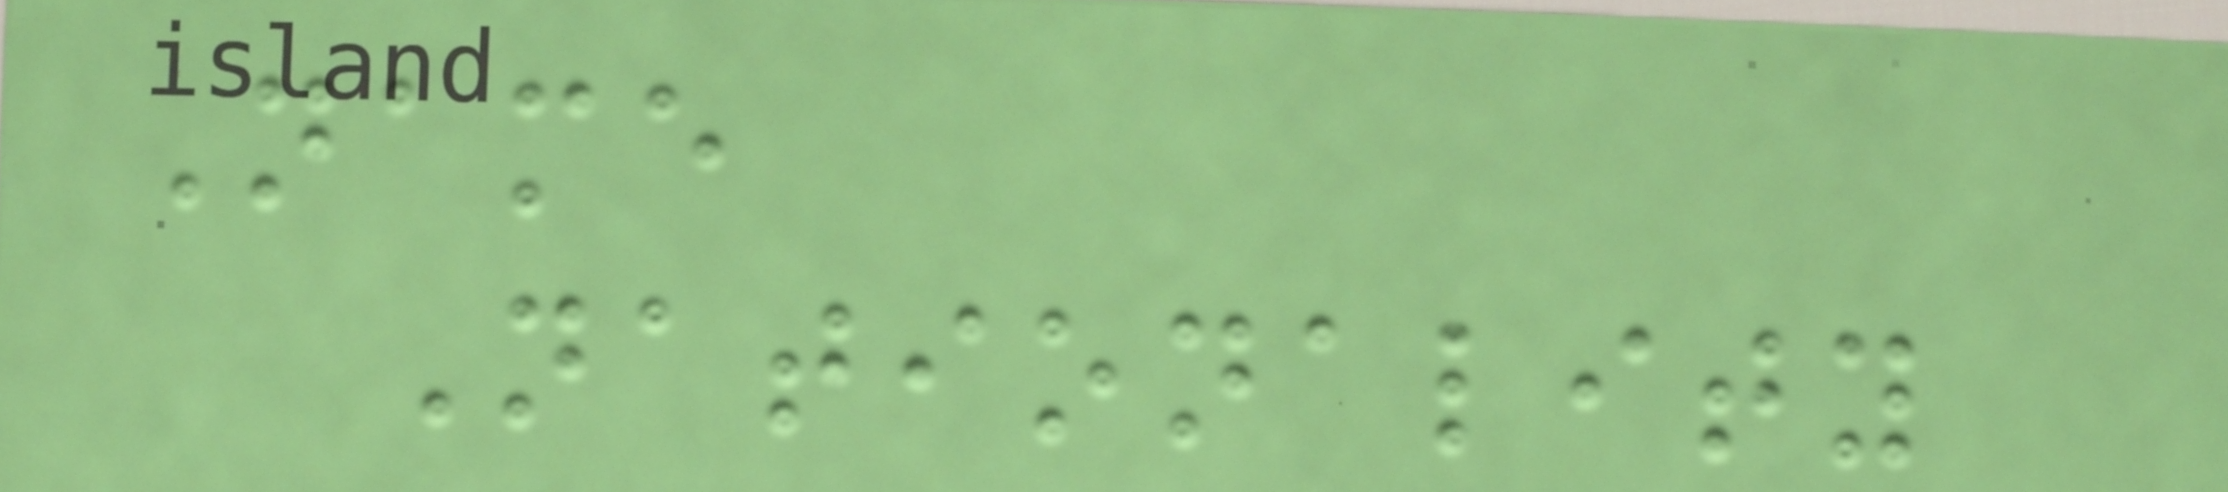Name
Nationality
